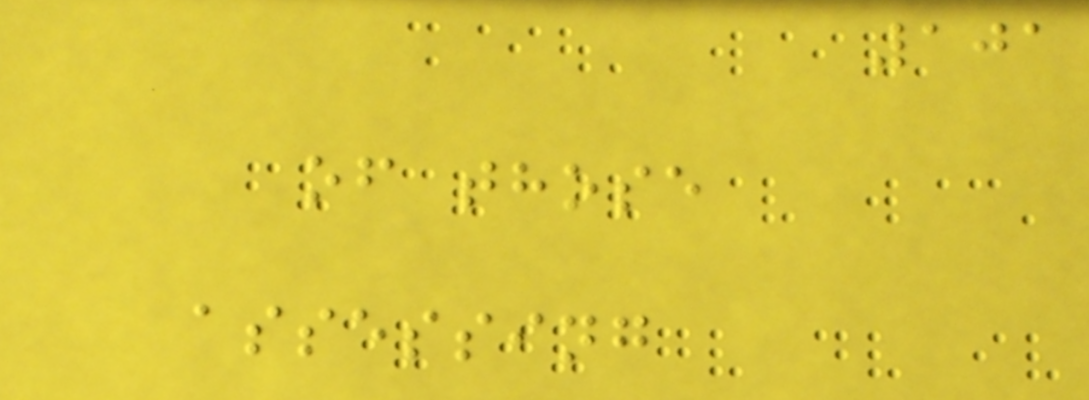101
of those
assessing
